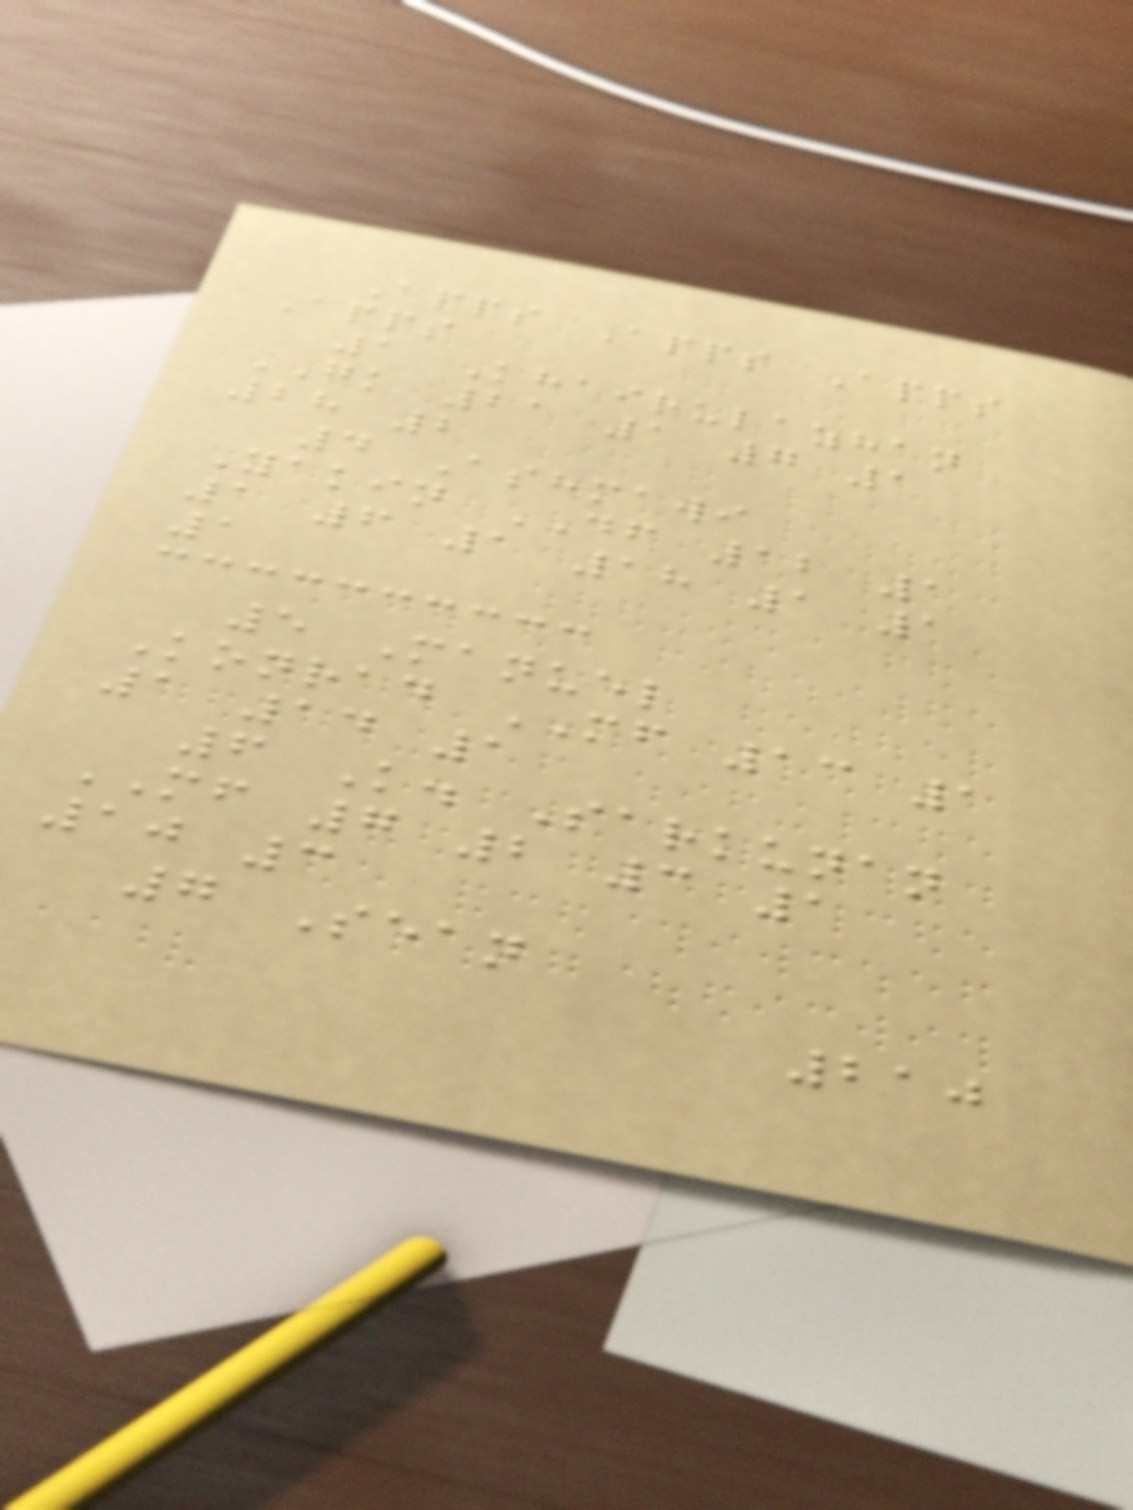Apps Apps Apps
Apps
1 Khairulazhan
GK 21 1 7 1
28 2
4 Ashmawi
Yakin DF 12 1
1 6 1 18 1 1
1
5 Manuel
Konrad MF 13 1
1 14 1
6 K. Sarkunan
MF 7 2 3 1
10 3
7 Sean
210
